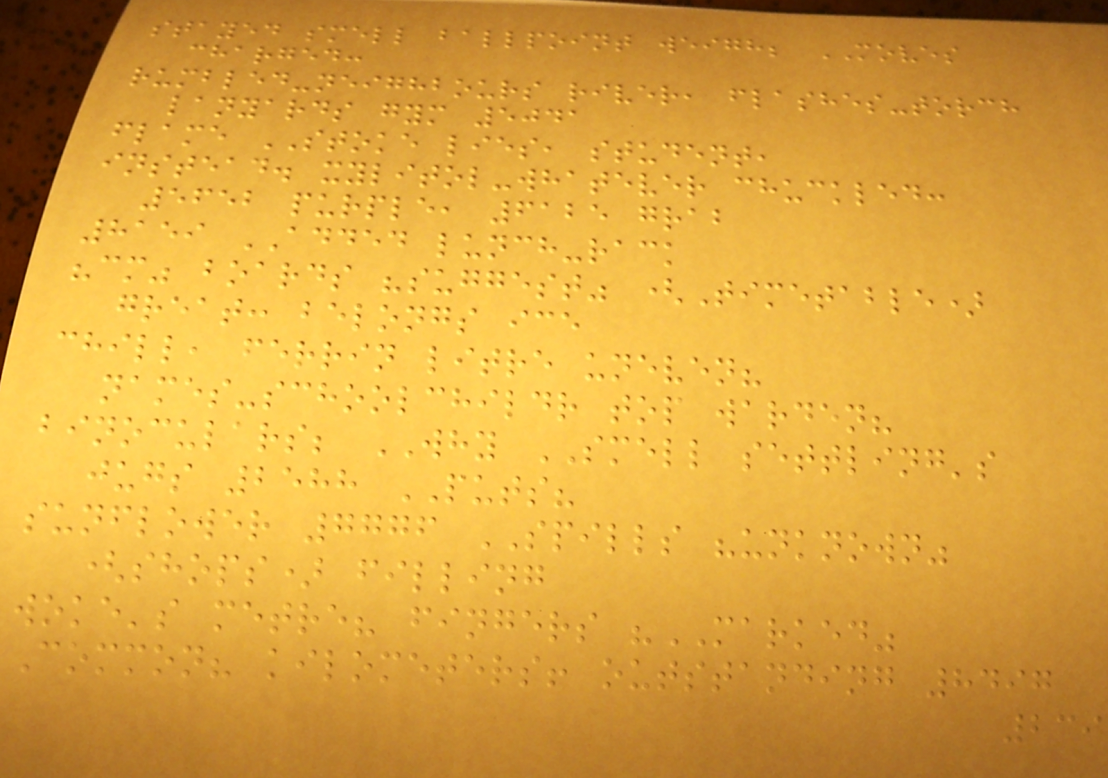stayed smell ballpoint weigh; MOVES
charged:
rumbled-neighbours river, flashes-torch
lanyards gym 5041
flame STOKE lies, student,
instead. xylitol-whatever chuckled:
5652 purple, 6125 grab
8159 ADDED lunch-rack
"cm" boards "suggest" (Timetable)
great: belongs ice
chill, ferrin litre uneven?
names-schoolchildr top warden?
binoculars; WHY SMELL settling's
jugs 2588 PUTS?
sunflower 7776 SPILLS "unknown"
(shops) filling
woke's metre? fingers "MARKED"
Common? kilometers! outstanding 8497
239
